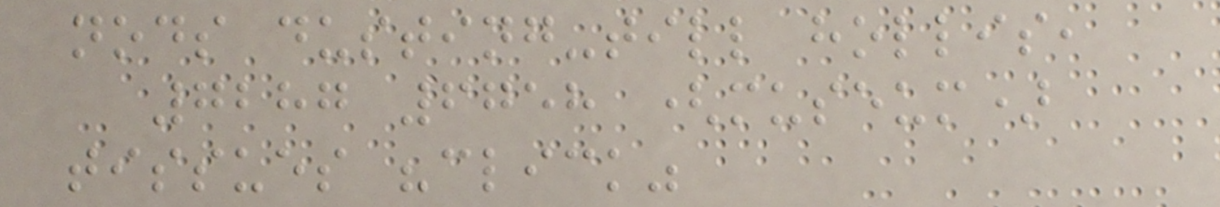nods dusting-till hollis,
7287 6758 (museum)
tissues "click"
